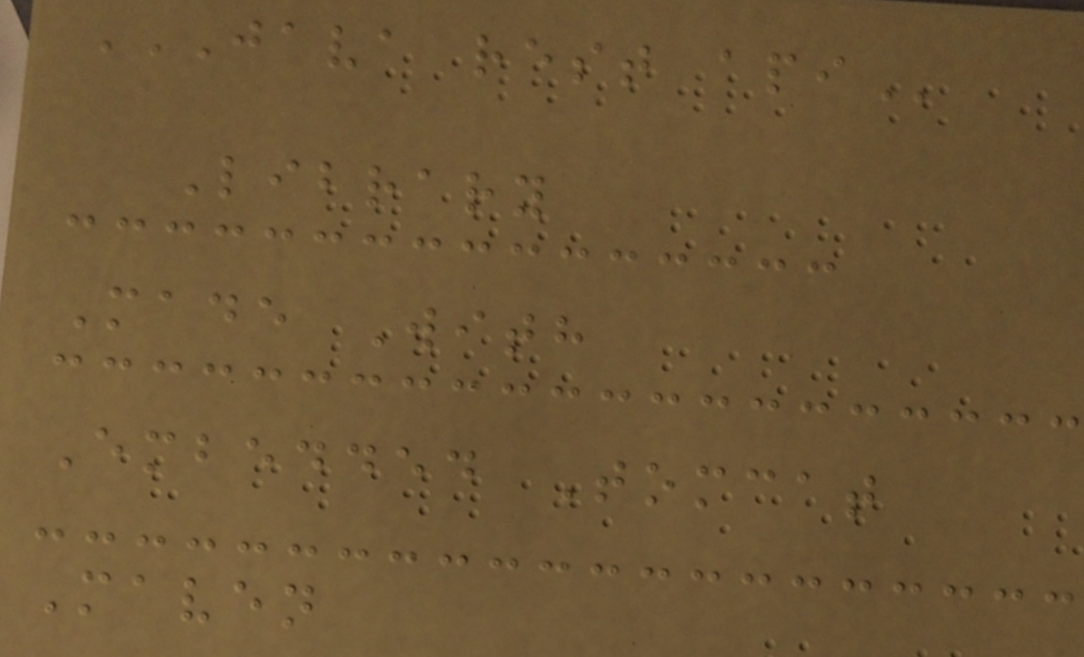JAVA REST API
Library
Made With
Embedded Tomcat
Maven
